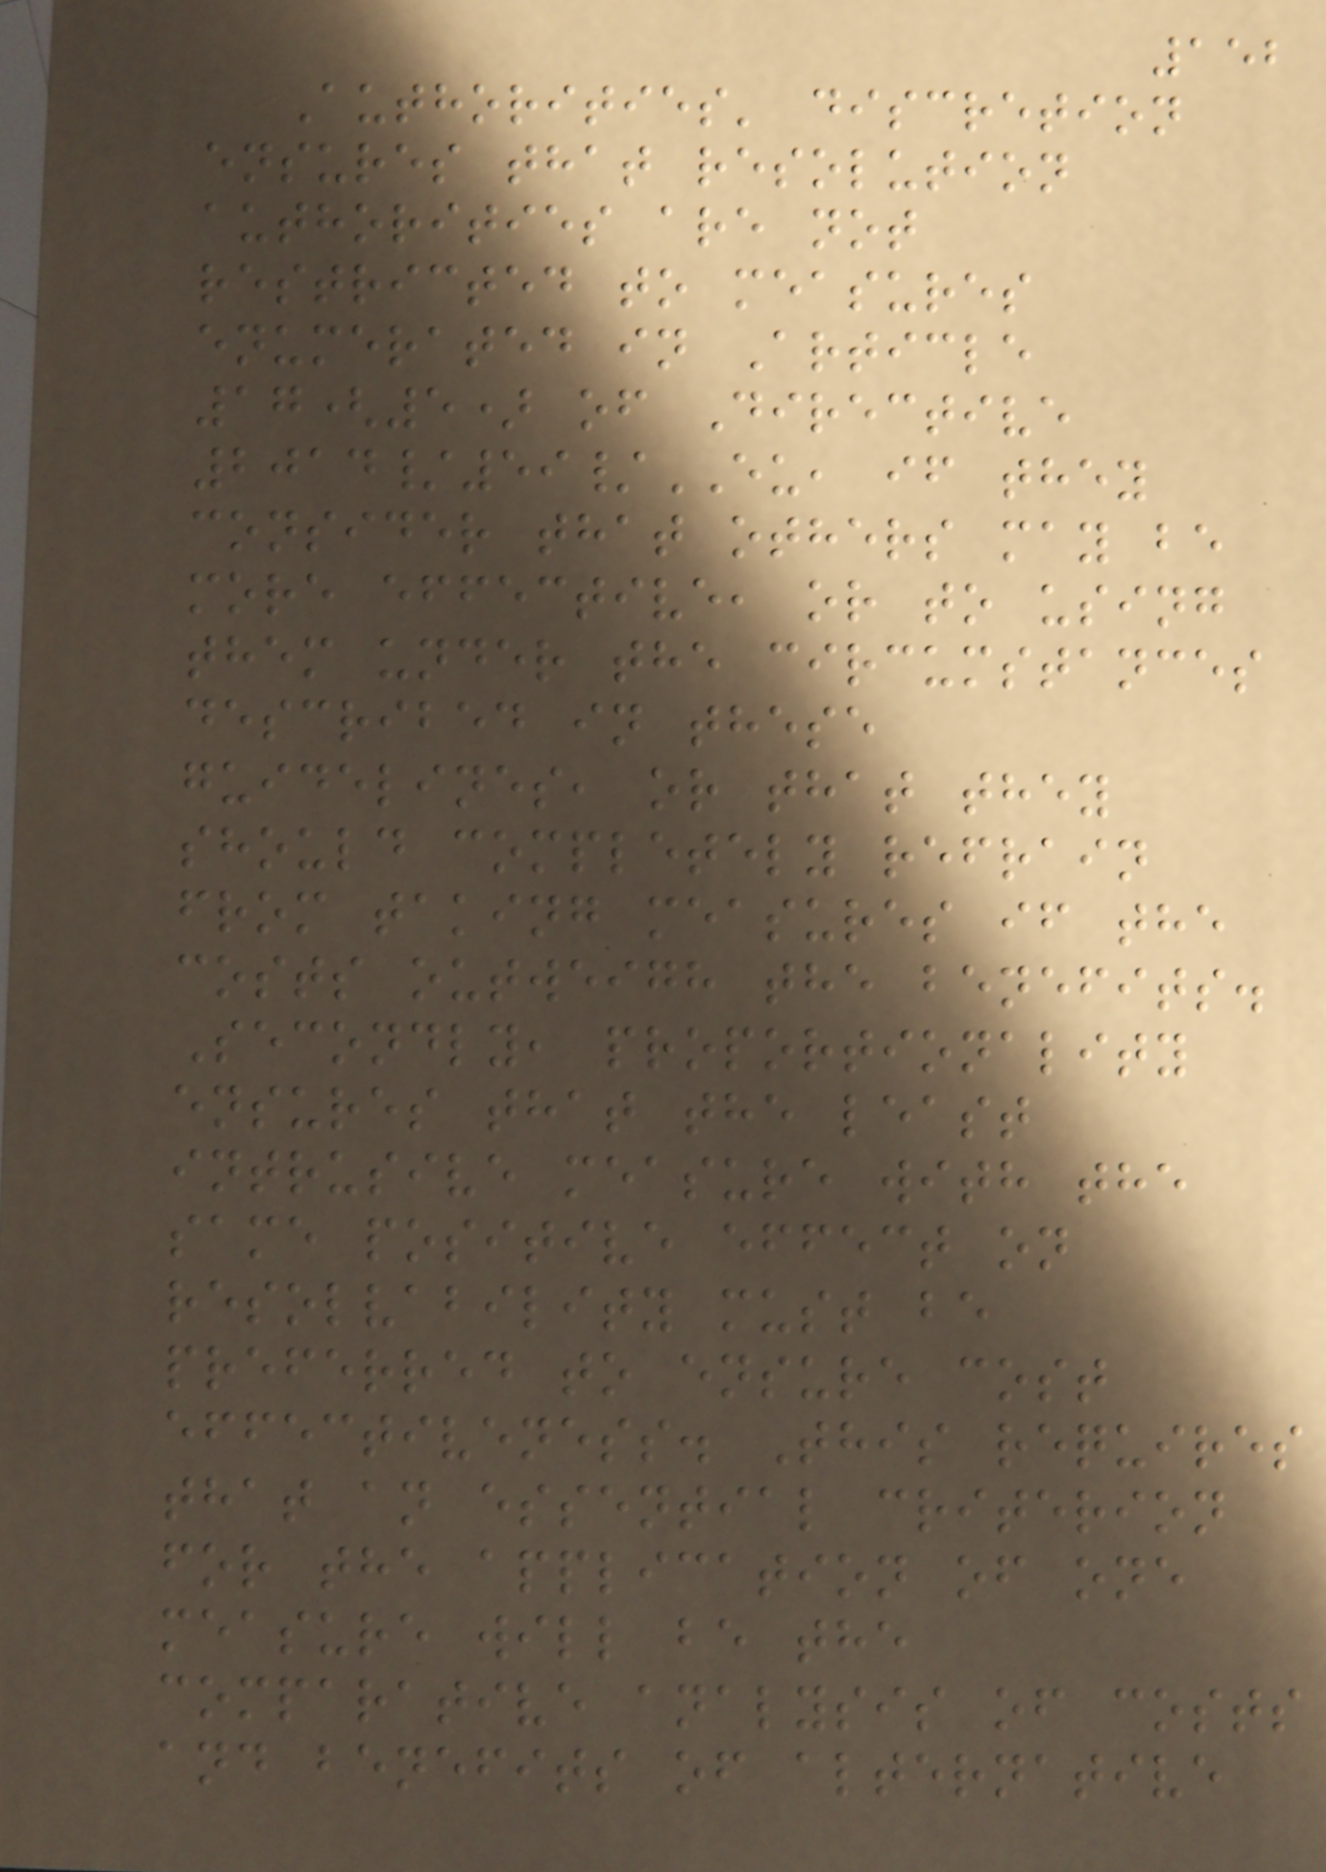152
Authorities' discretion
ensures that resolution
authorities are not
restricted to measures
enumerated in Article
17(5) of Directive
2014/59/EU, if they
consider that others may be
more effective, or to using
them under the circumstances
described in these
guidelines, or that they
should completely refrain
from taking measures if the
costs outweigh the benefits.
Secondly, proportionality
ensures that the least
intrusive measure with the
same positive effect on
resolvability must be
preferred to ensure cost
effectiveness. This requires
that an essential criterion
for the application of one
measure will be the
comparative analysis of costs
and benefits of alternative
